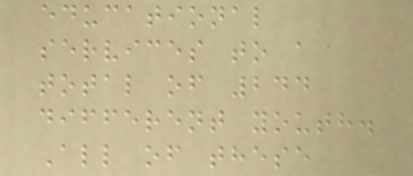educational
services to a
total of 244
different youth.
All of these
